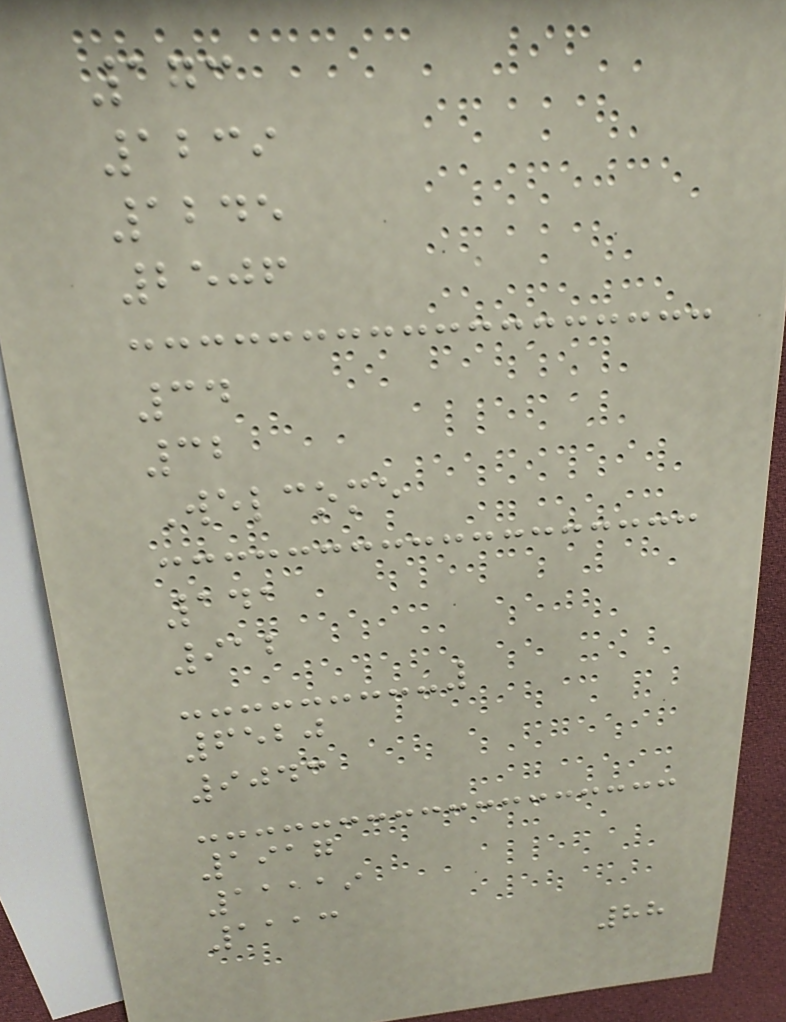173
1239
1245
2506
34
32
Welcome
141
912
6520
9043
1917
11119
1113
88
